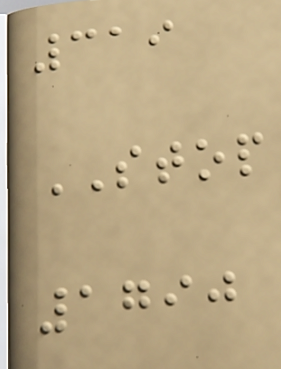319
STOP
1790
